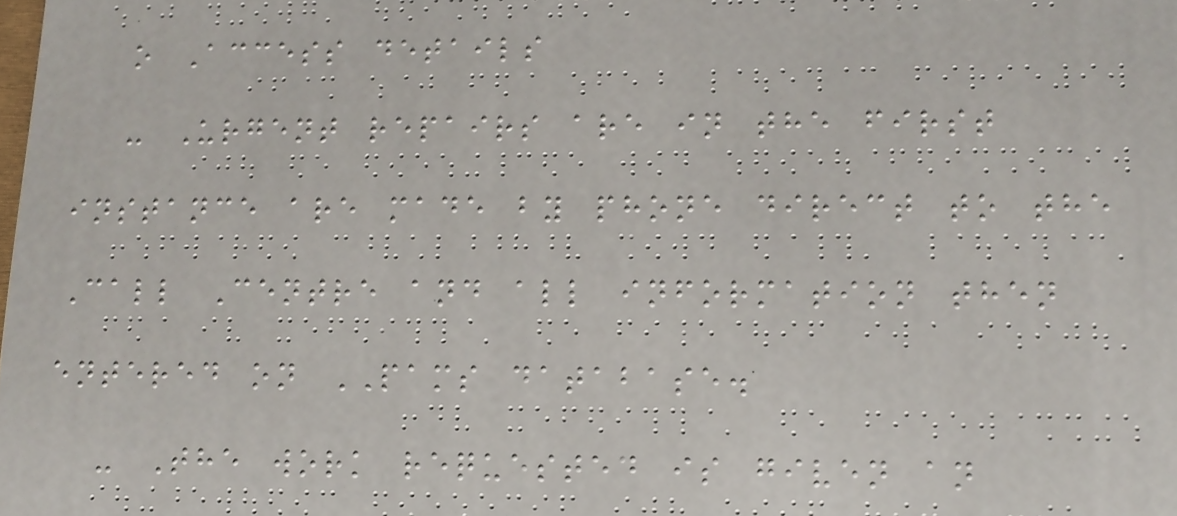o Access details
- Urgent repairs are in the first
instance are made by phone direct to the
Call Centre and all information then
entered on PAMS database.
- The work requested is given an
